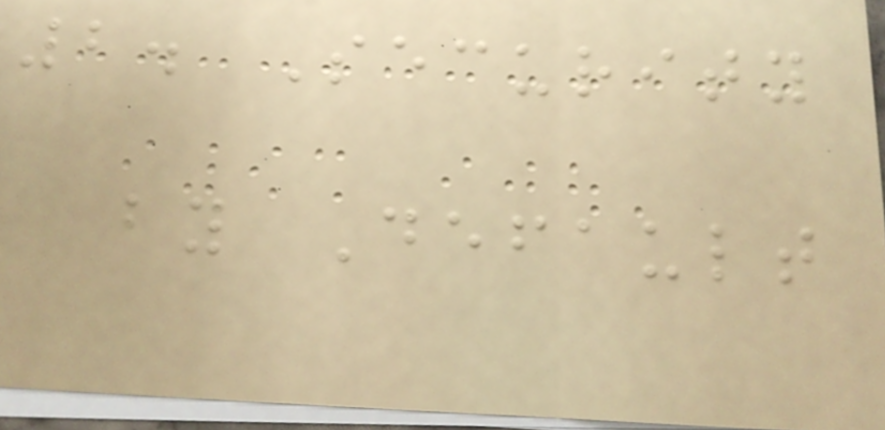2. Security
by Default
